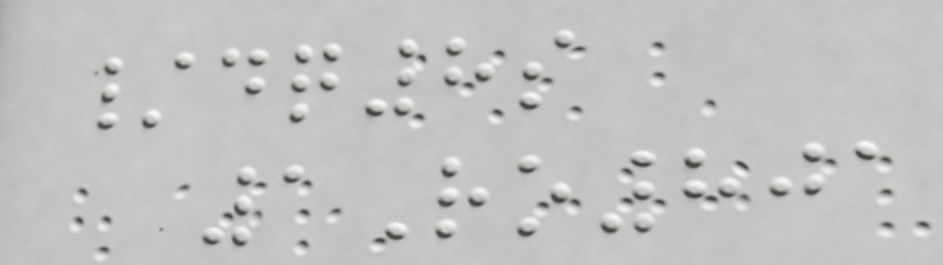/dq8s
1Ro801
